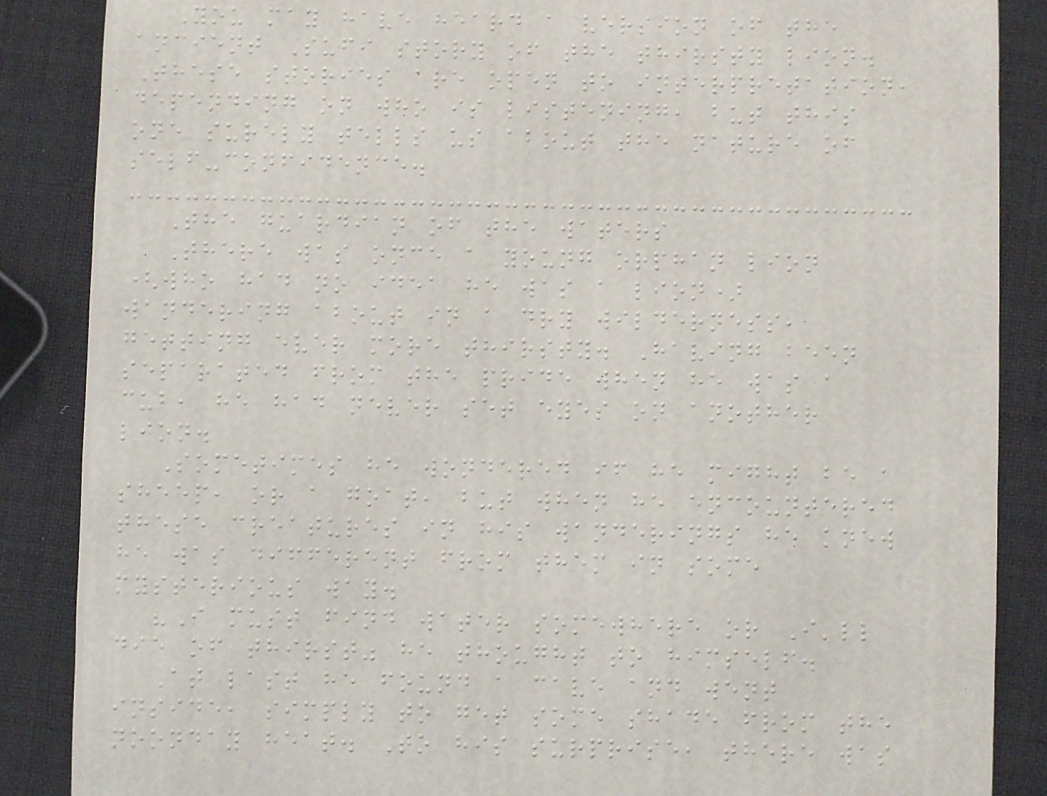You may have heard a version of the
ancient Sufi story of the thirsty lion.
These stories are open to interpretation,
depending on who is listening, but this
one surely tells us about the nature of
self-confidence.
The guardian of the waters
There was once a young orphan lion
(who had no idea he was a lion)
wandering about in a dry wilderness,
getting ever more thirsty. Having been
separated from the pride when he was a
cub, he had never set eyes on another
lion.
Sometimes he wondered if he might be a
sheep, or a goat, but when he encountered
these creatures in his wanderings he knew
he was different from them in some
mysterious way.
"I must find water somewhere or I'll
die of thirst" he thought to himself.
At last he found a cave and went
inside, simply to get some shade from the
noonday heat. To his surprise, there was
